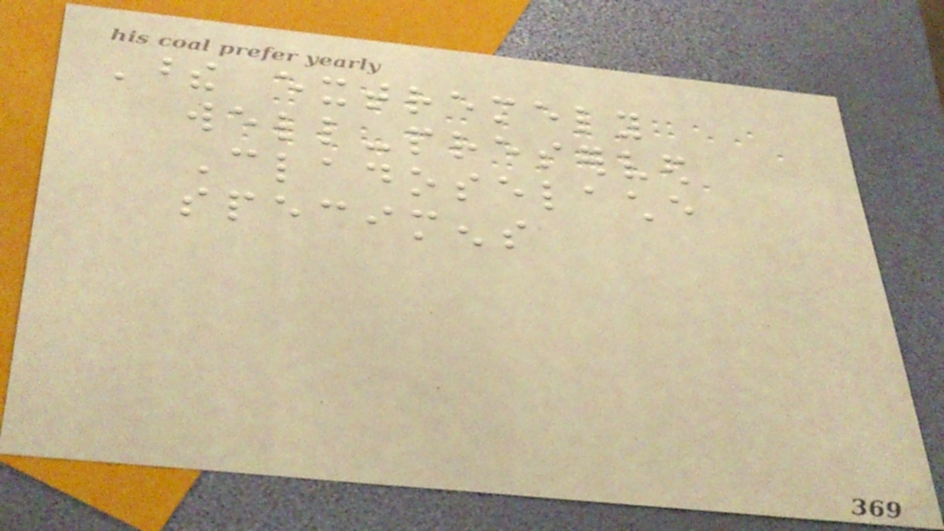These extremely
well-preserved
Cladoselache
specimens
